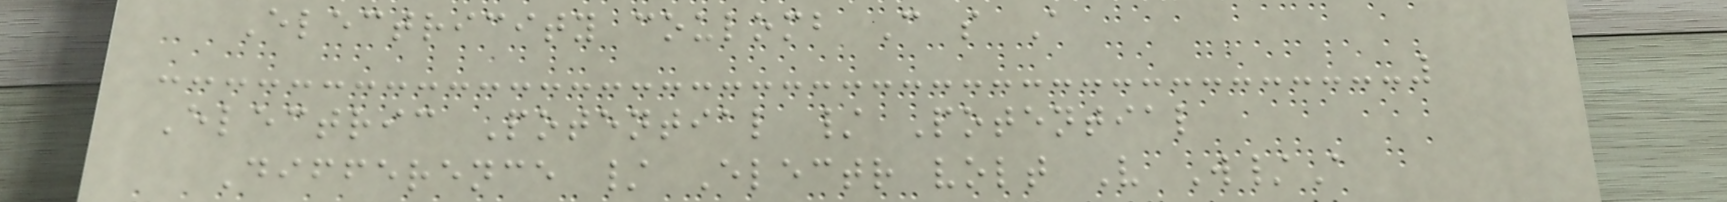Electricity coulomb C s A
Electric Potential / Potential
Difference / Electr volt V W/A
